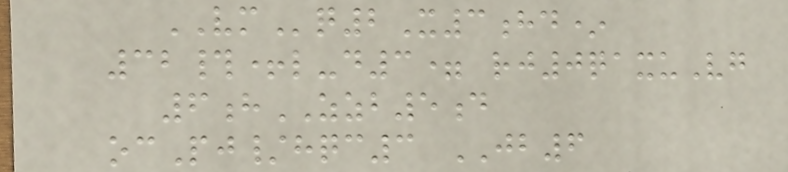VMq2X3hd*
32#+l-d3= rj0qaxuVg
6hZZB5d
ocPj/hqc3 JB6
